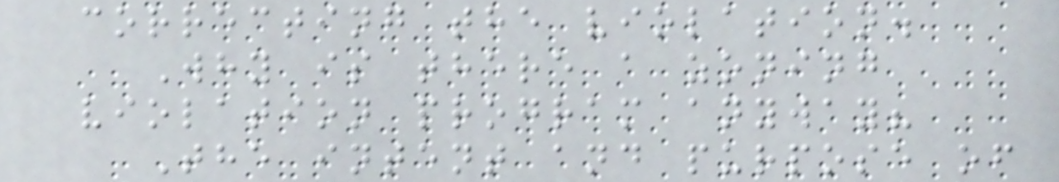correcting the violation.
Why is there a zoning
violation program anyway?
The intent and purpose of
